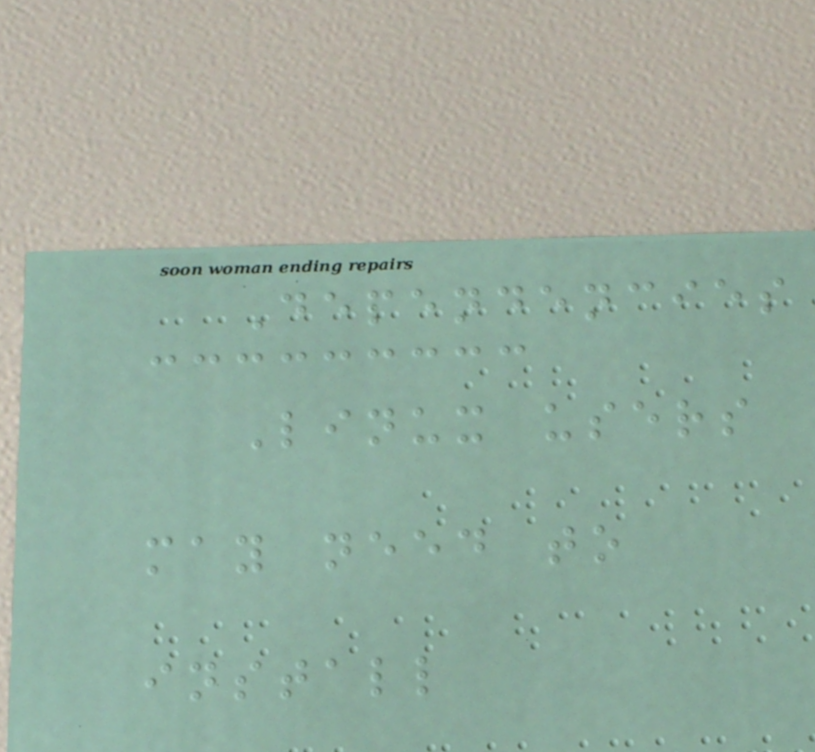Dependencies
Linux users
may need to
install
